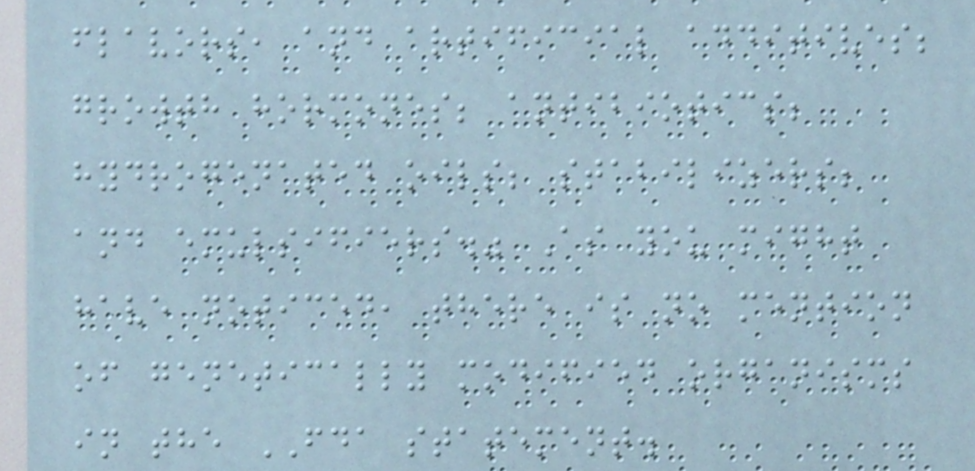flavors, and artificial additives;
growth hormones; antibiotics;
hydrogenated oils; stabilizers;
and emulsifiers." As you might
have noticed, there is no mention
of genetically modified organisms
in the FDA statement.
